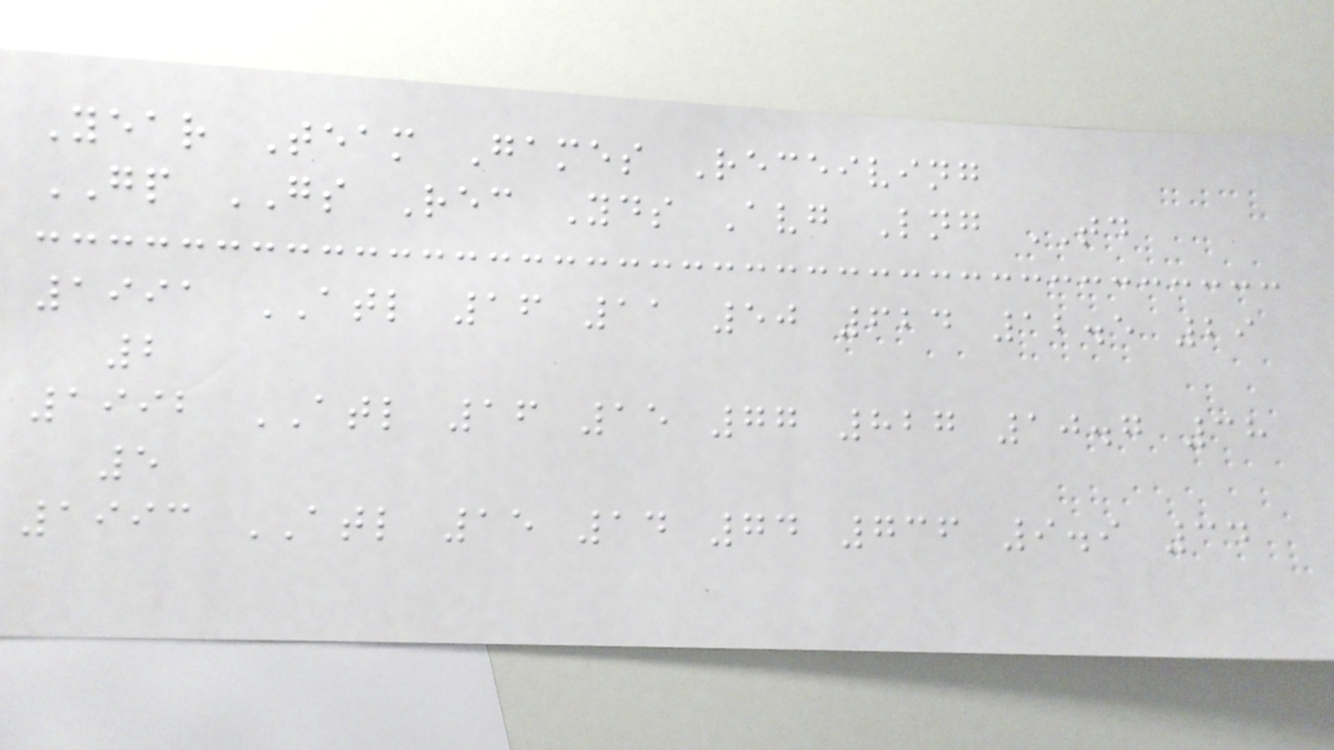Year Team Games Receiving
GP GS Rec Yds Avg Lng TD
1991 ATL 16 11 50 624 12.5 29
2
1992 ATL 16 15 77 827 10.7 38
5
1993 ATL 15 14 74 736 9.9 34
